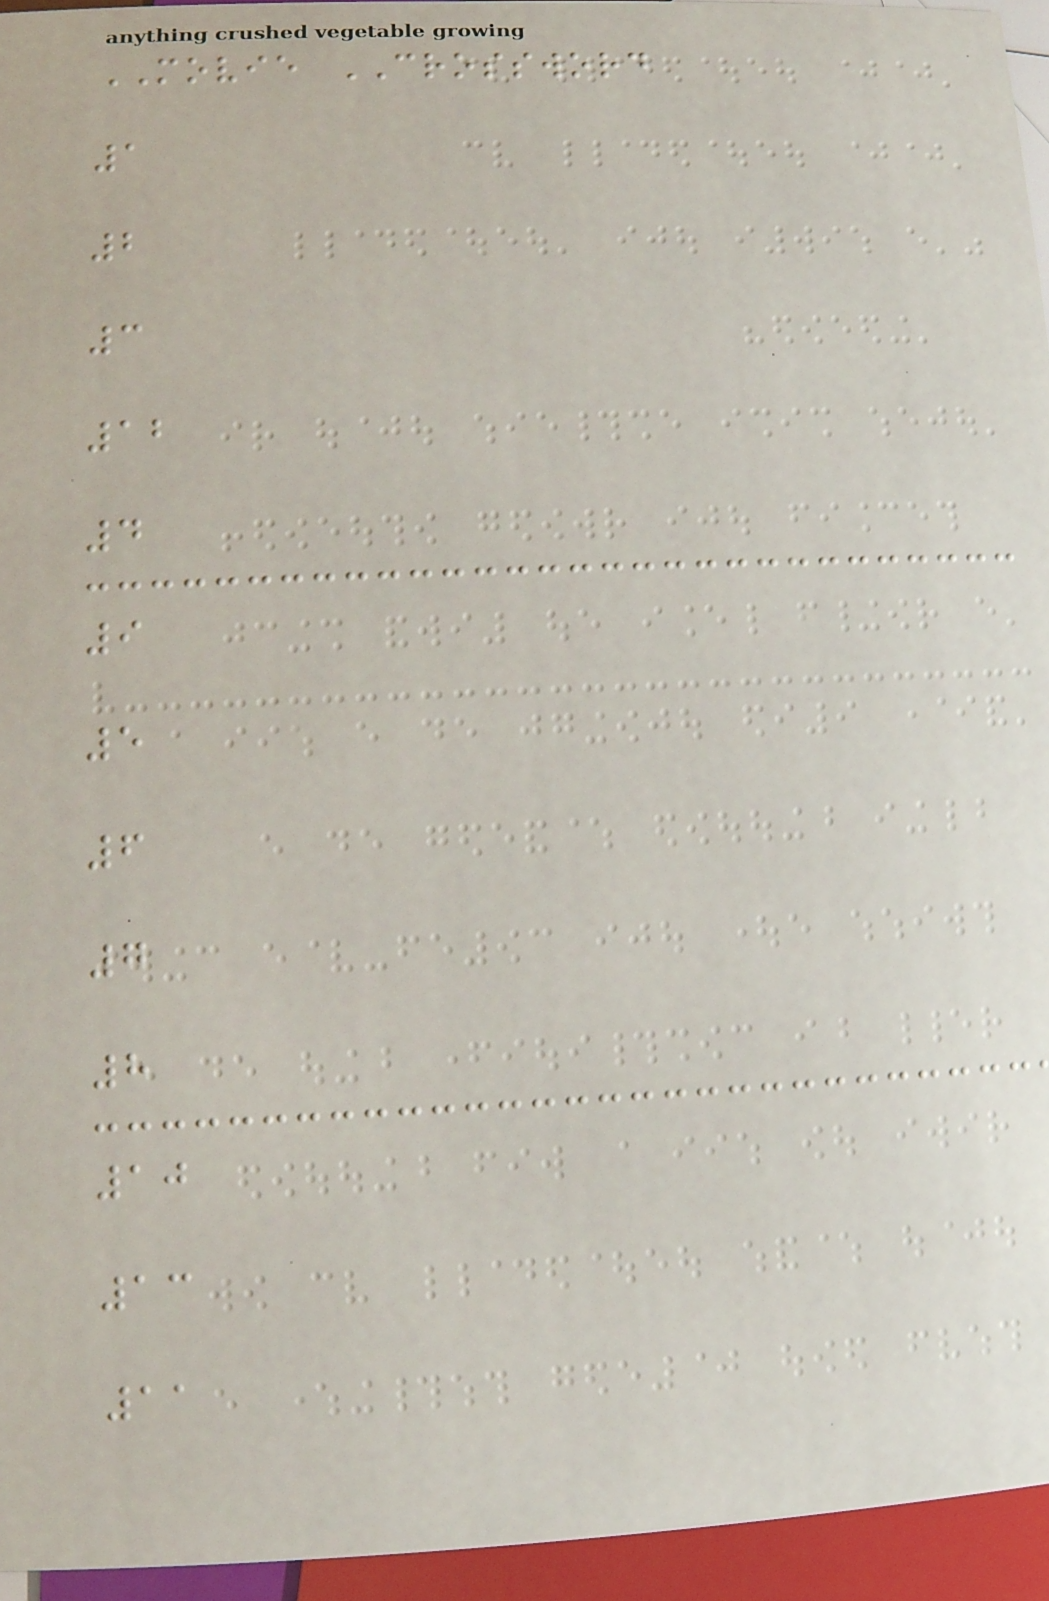MOVIE CROSSWORD
1
2
3
12
4
9
5
6
7
8
10
13
11
